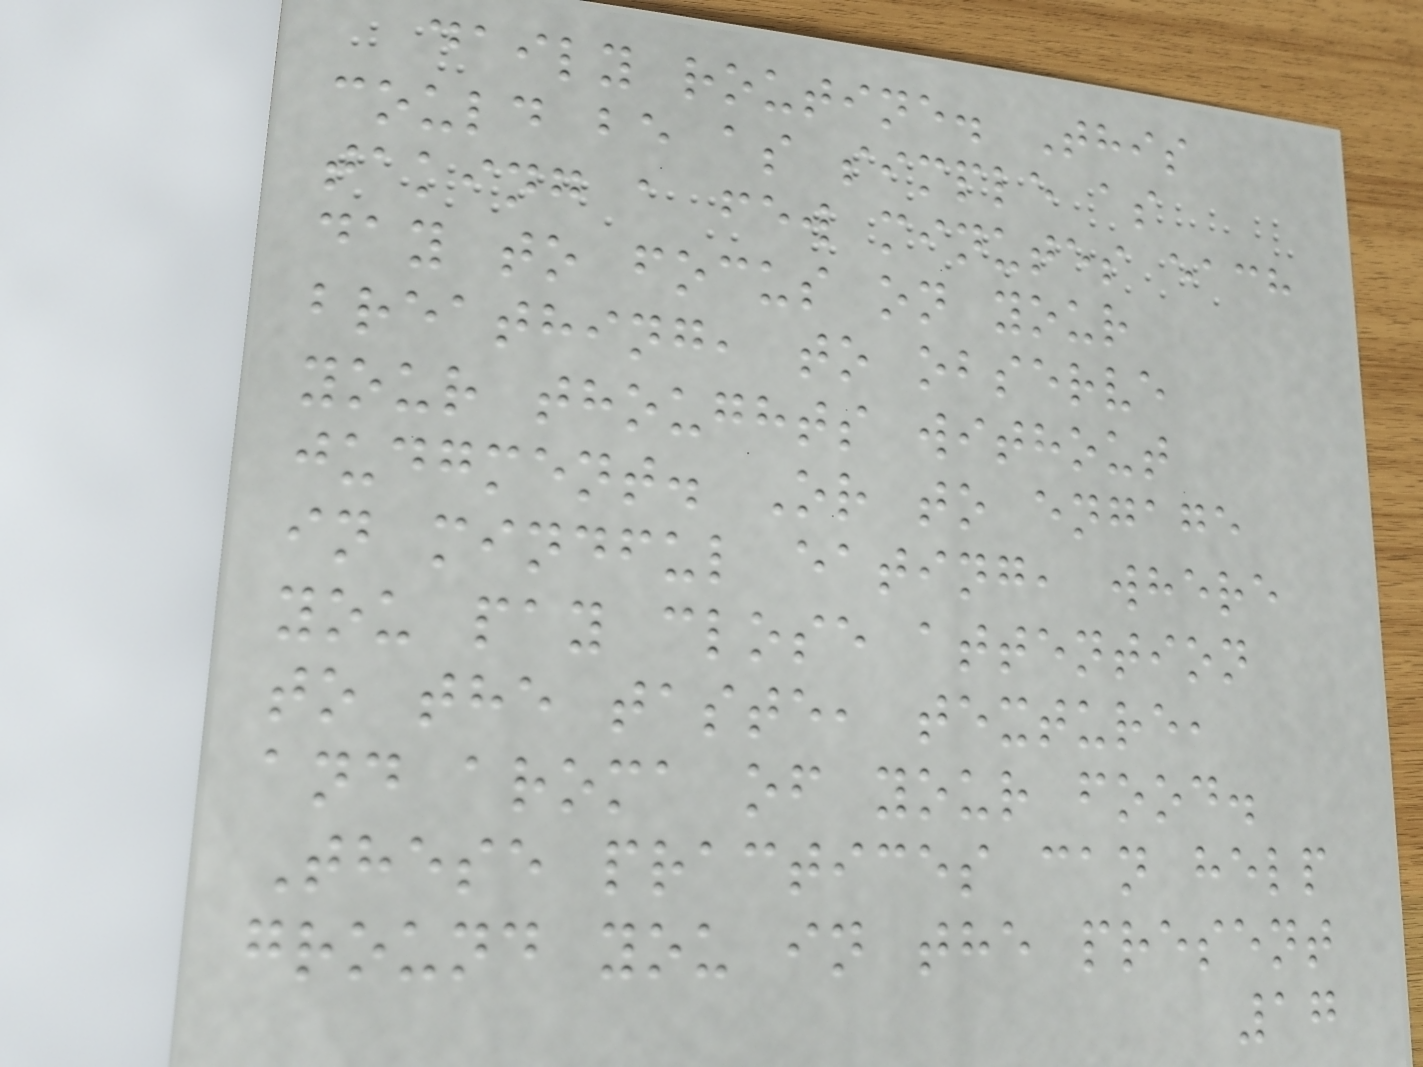daily routine. This
could be as simple as
taking a few minutes each
day to focus on your
breathing, to observe
your thoughts without
judgment. Or to engage
in mindful eating, where
you pay close attention
to the taste, texture,
and aroma of your food.
These practices can help
ground you in the present
17
